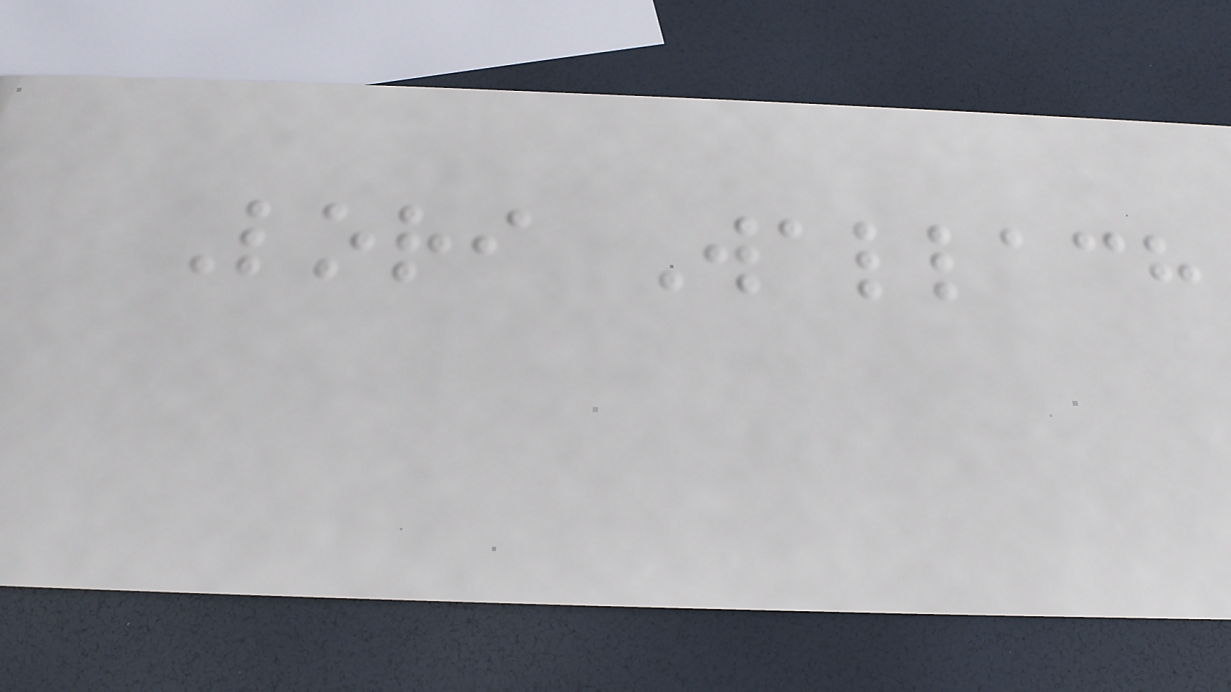Lori Wallach
